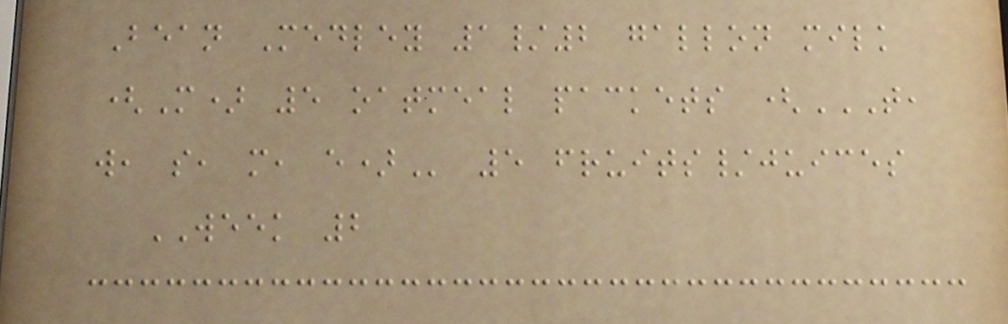Bean Medley 1/2 gallon milk
(M) 5 oatmeal packets (T,
W, S, M, E) 5 fruits/juices
WEEK 2
